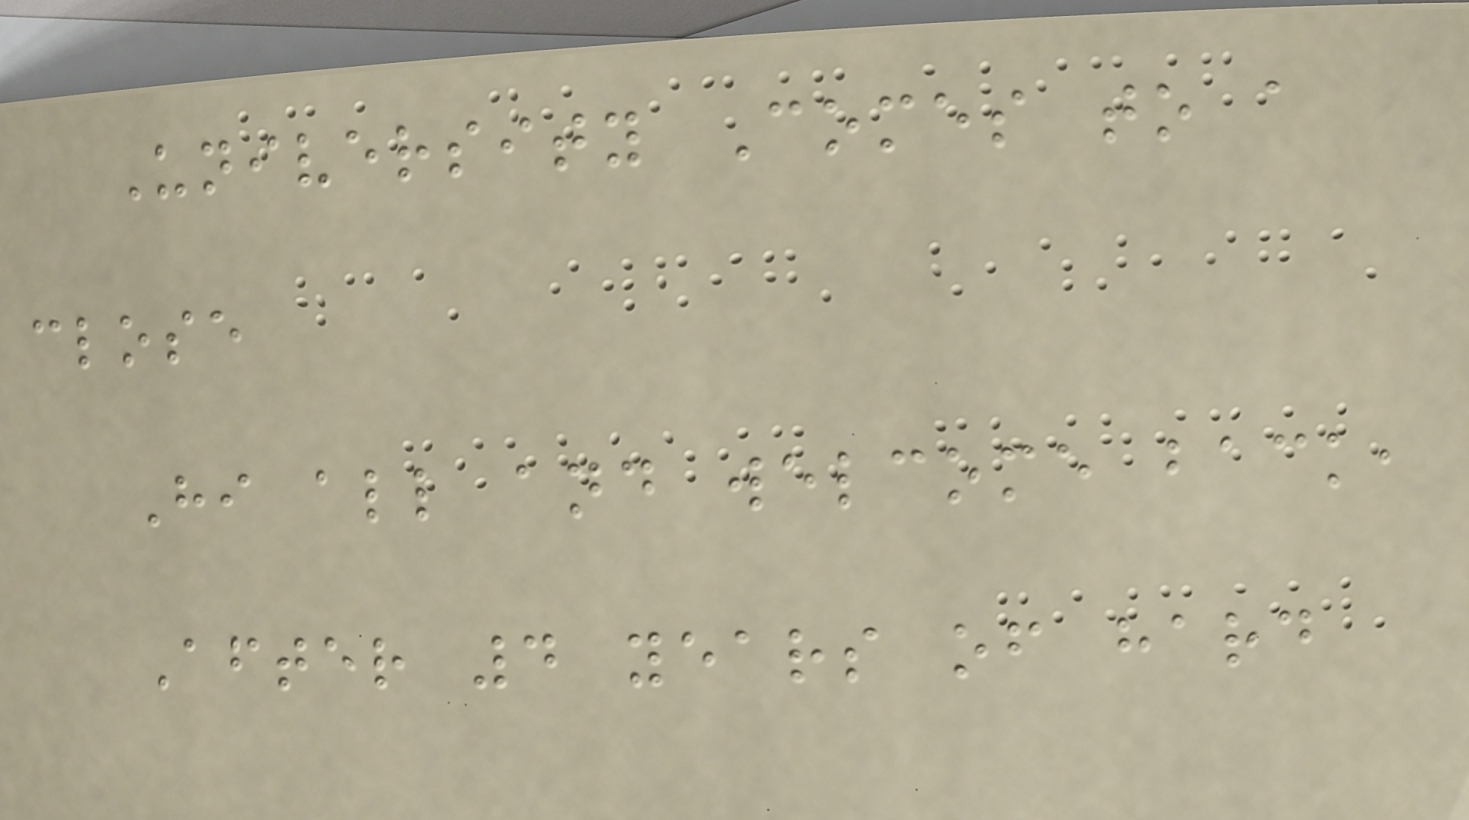University Comes to a
close
Hi all and welcome back,
After 4 years of hard
